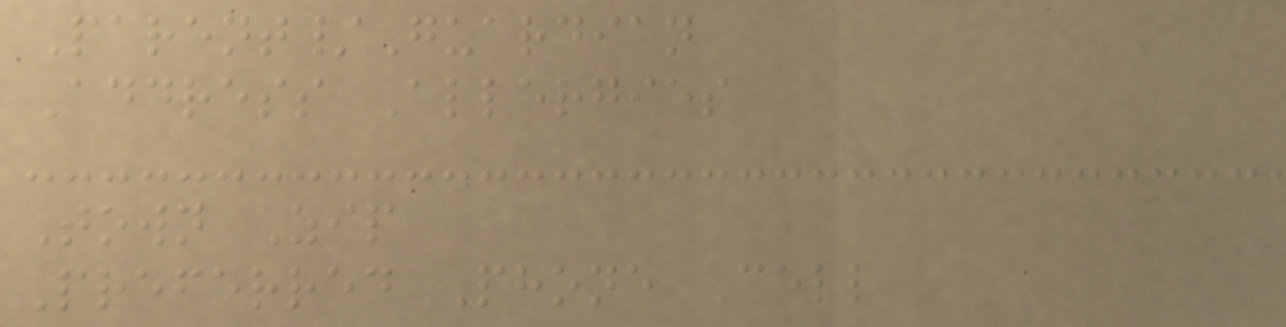Parent/Guardian
Address Allergies
Town Zip
Preferred Phone Cell
